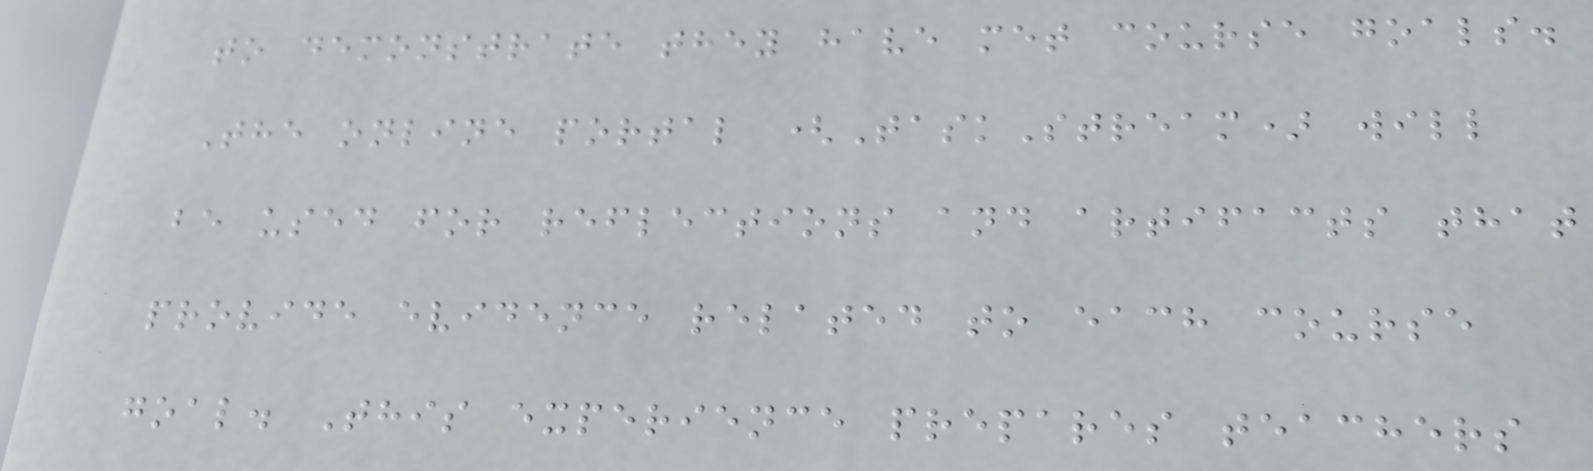to demonstrate they have met course goals.
The online portal (TaskStream) will
be used for reflections and artifacts that
provide evidence related to each course
goal. This experience prepares teachers
